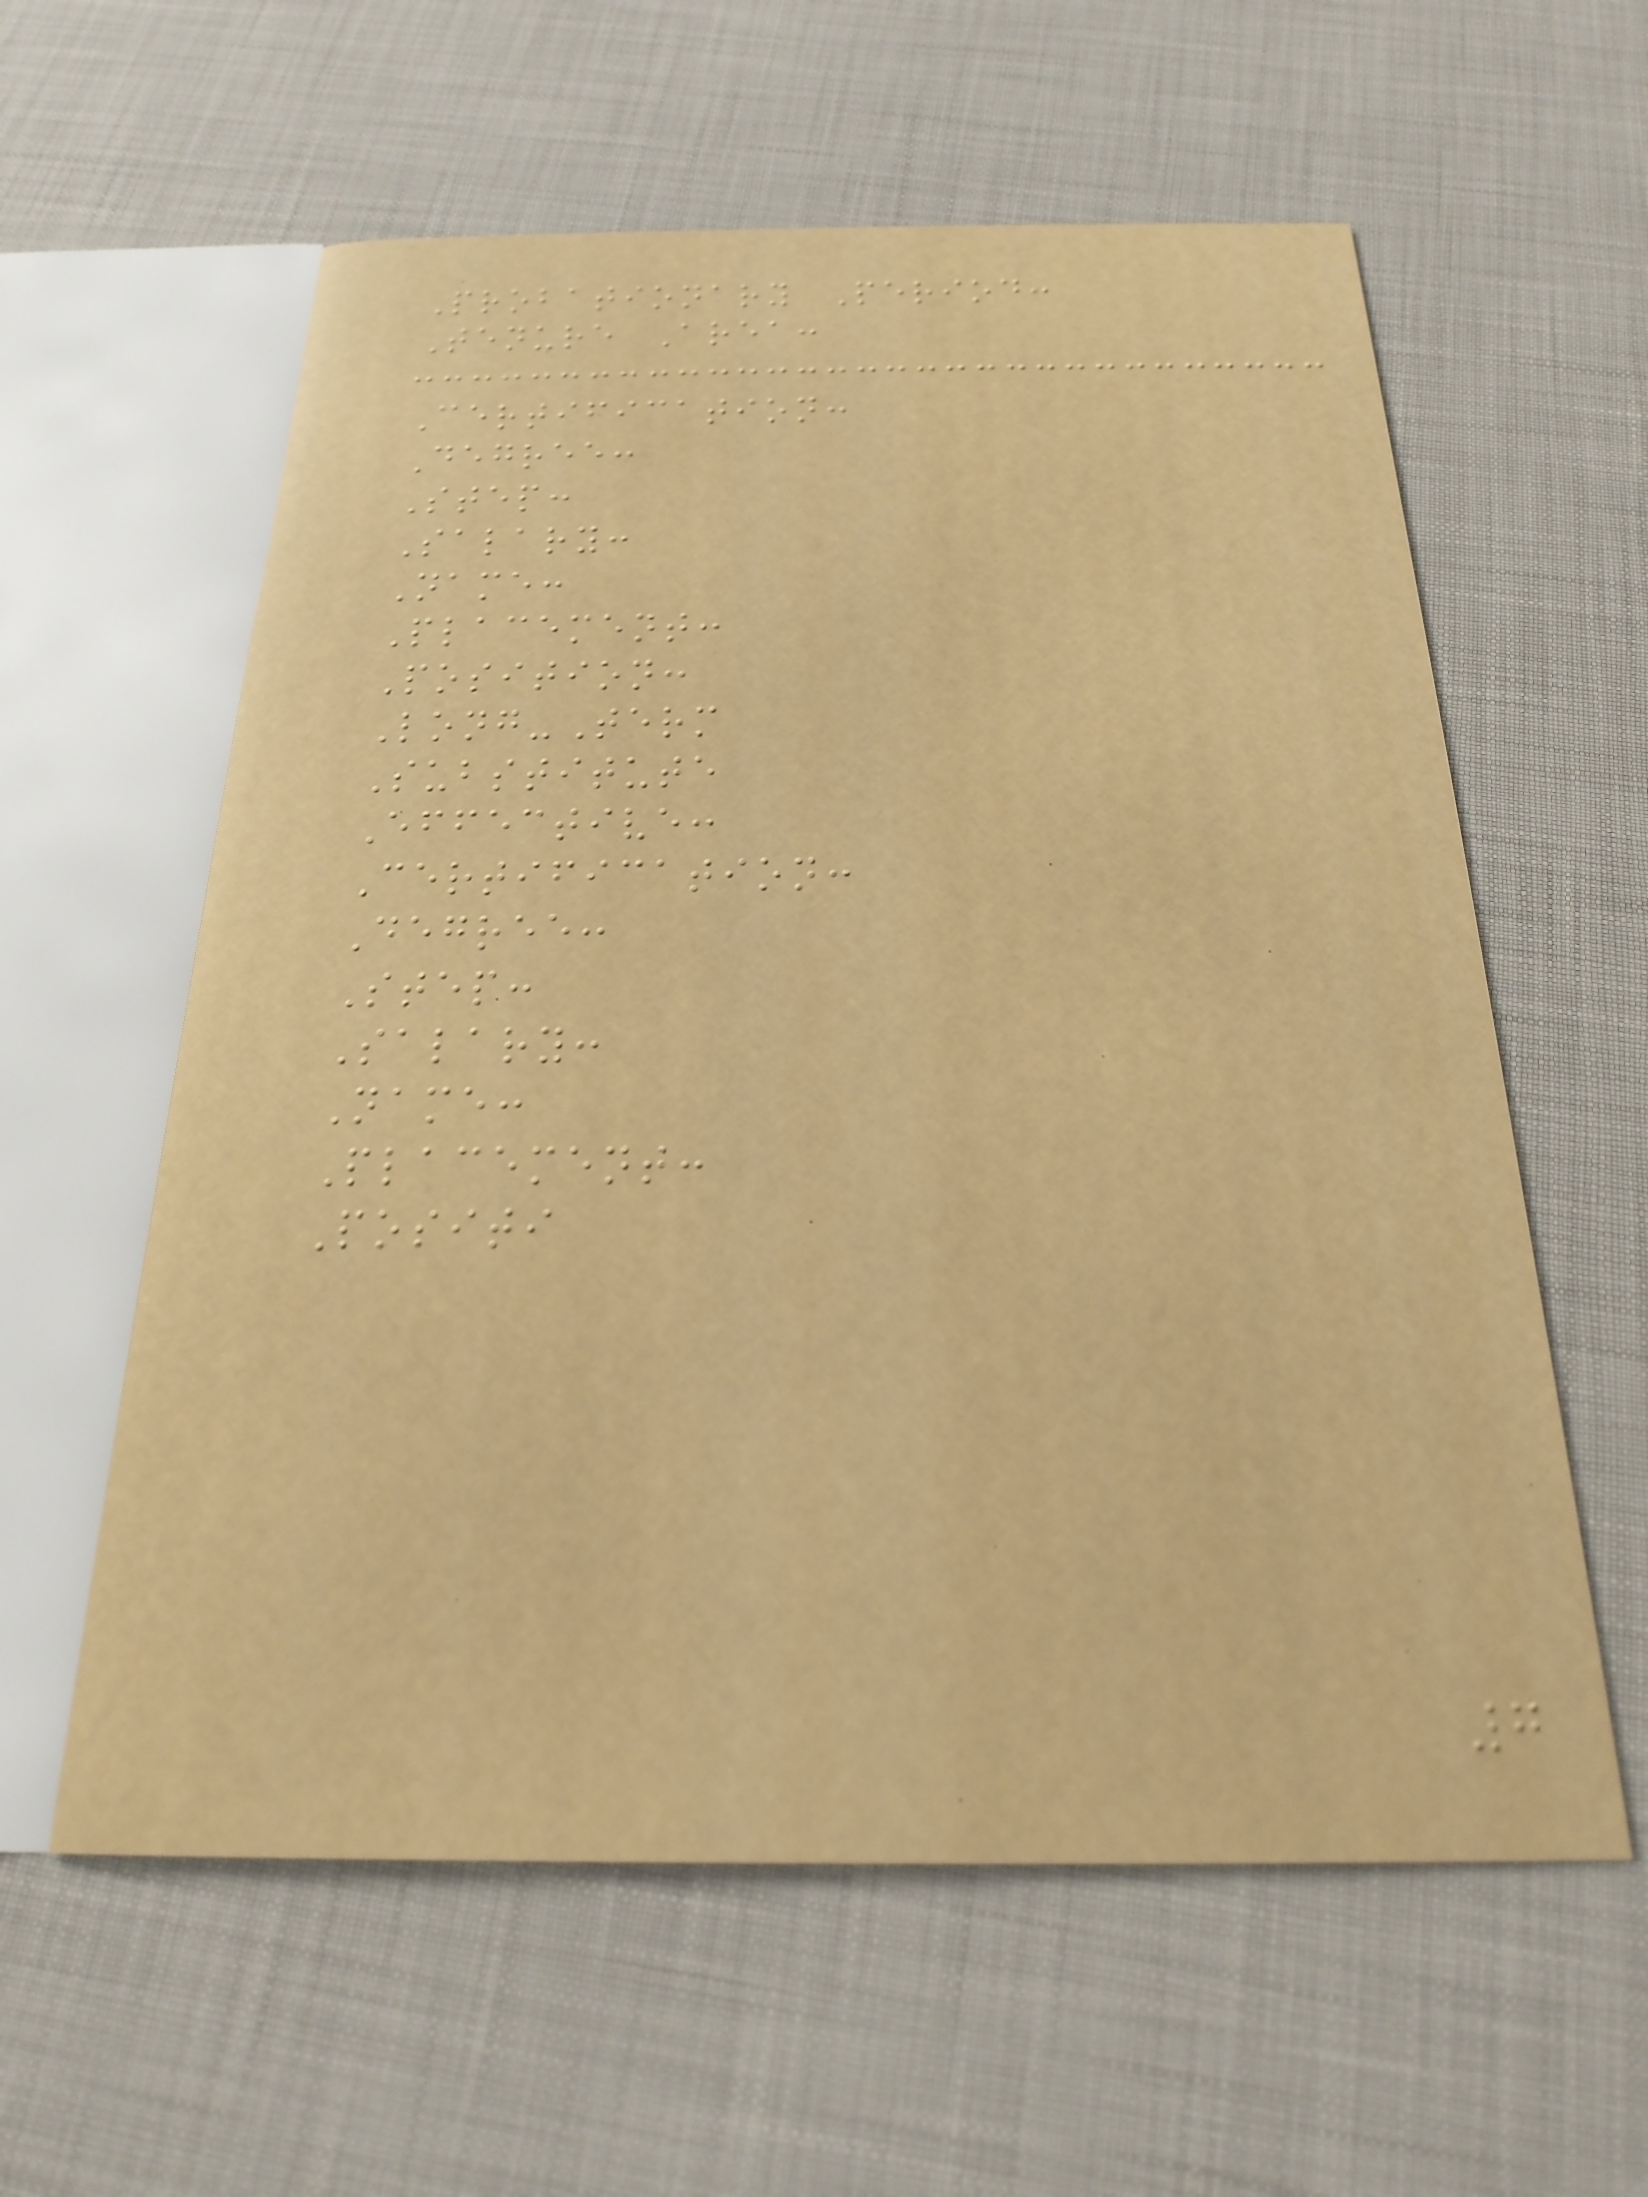Probationary Period:
Tenure Area:
Certification:
Degree:
Step:
Salary:
Name:
Placement:
Position:
Long-Term
Substitute
Effective:
Certification:
Degree:
Step:
Salary:
Name:
Placement:
Positi
7
